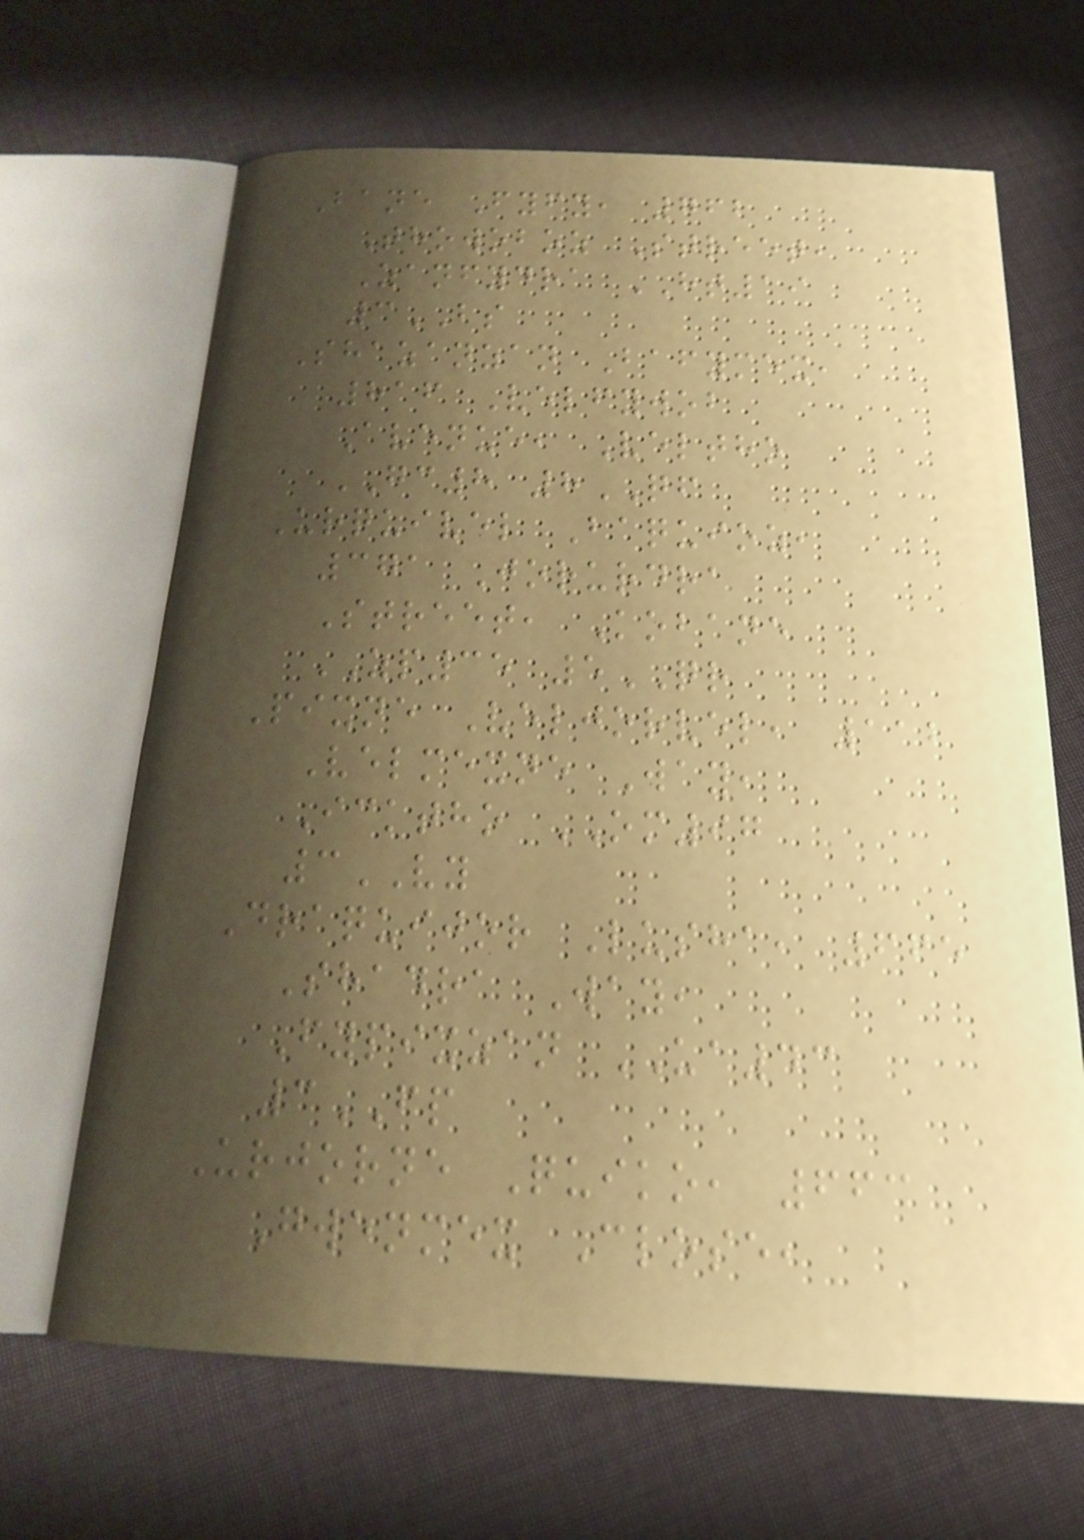Bane Fyfy, 762
Thowoboz Street,
Zanfydra HT19
3BS
Shazanzan Bafymex,
816 Velfywob
Avenue, Veltho
GC8 8QF
Urquivel Baquioz,
371 Jorurdra
Street, Kobane
ZP35 5QR
Pixne Veljorvel, 112
Velmexne Way,
Icktho OM97
3VY
Draquijor Lusha, 665
Shadra Way,
Fypixzan UA43
3FP
Urjorne Quiko, 663
Gwenmex Close,
